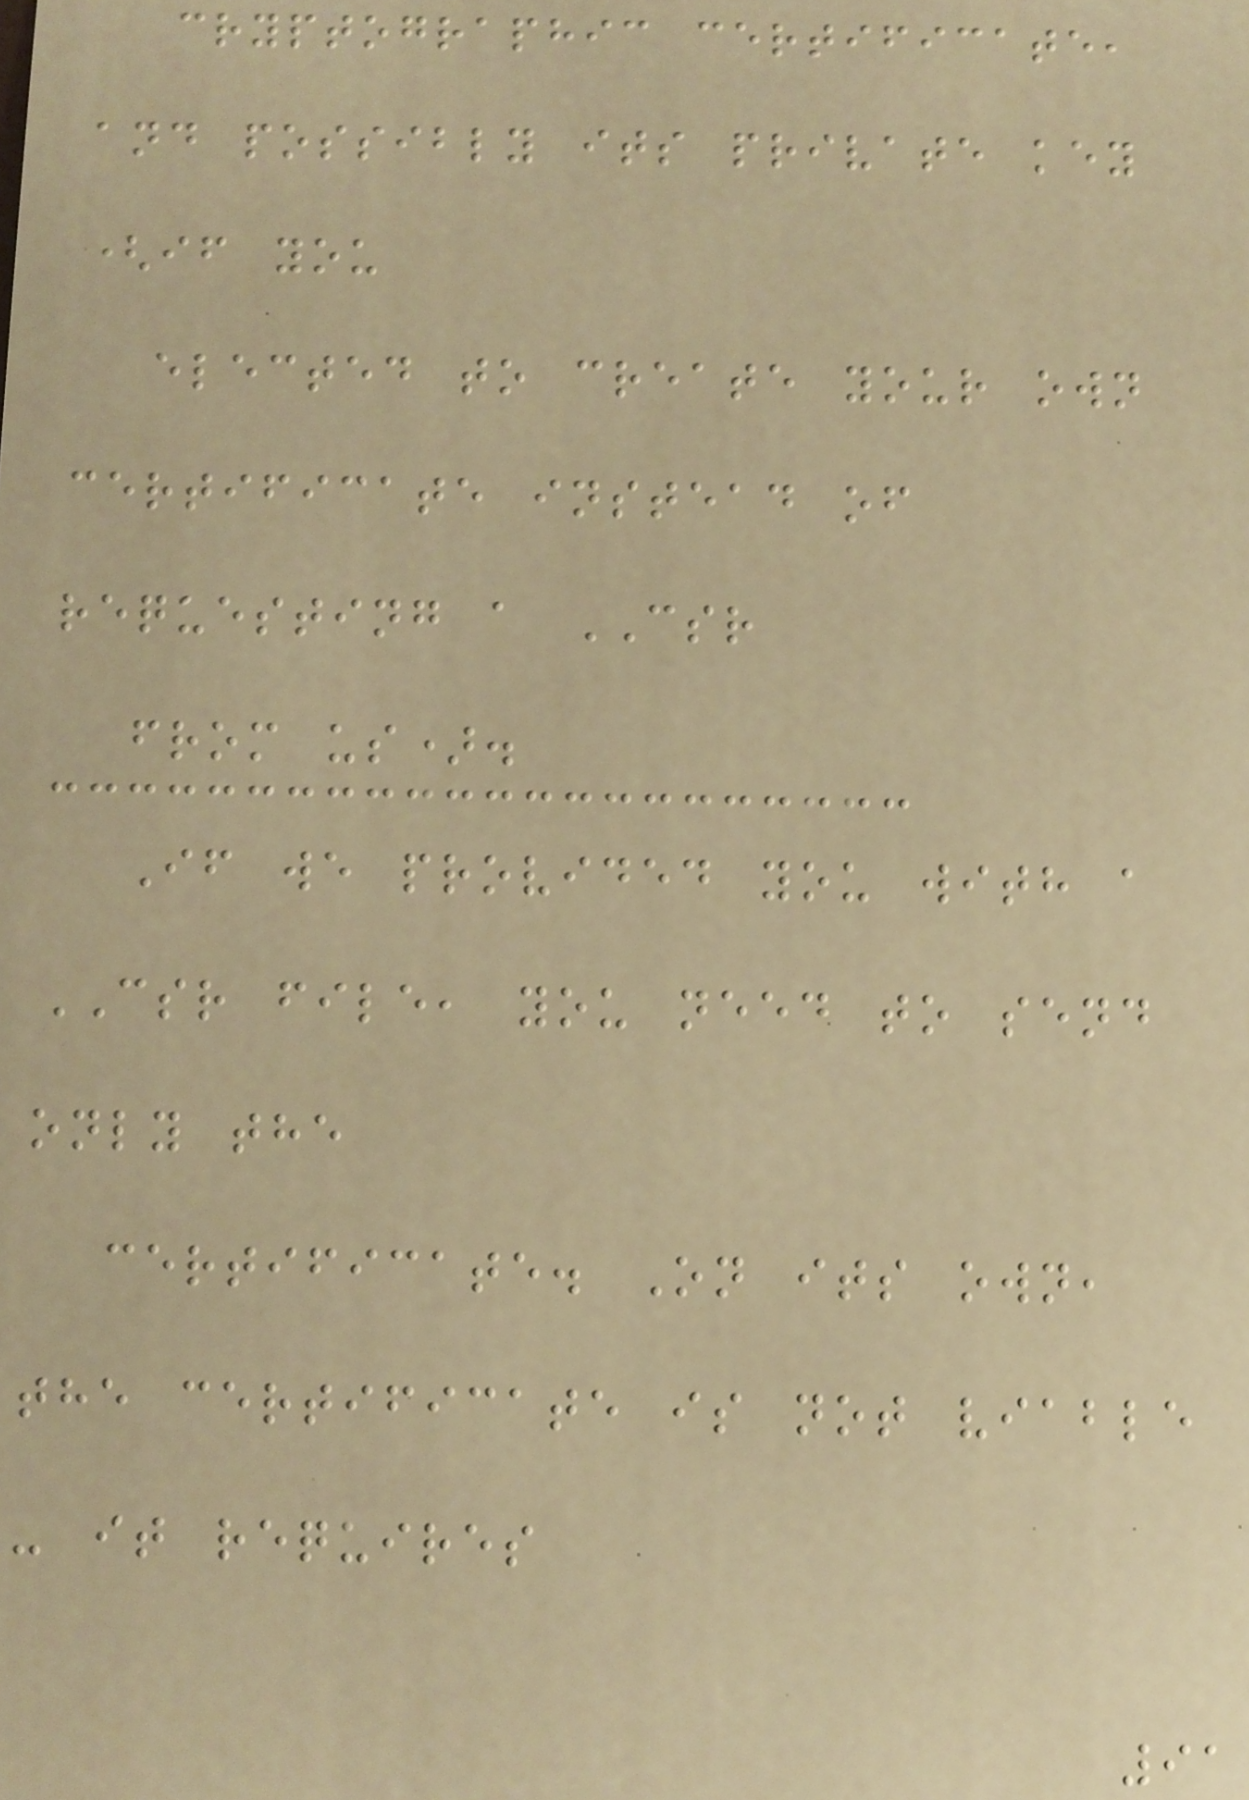cryptographic certificate,
and possibly its private key
(if you
elected to create your own
certificate instead of
requesting a CSR
from us).
If we provided you with a
CSR file, you need to send
only the
certificate. On its own,
the certificate is not viable
- it requires
91
